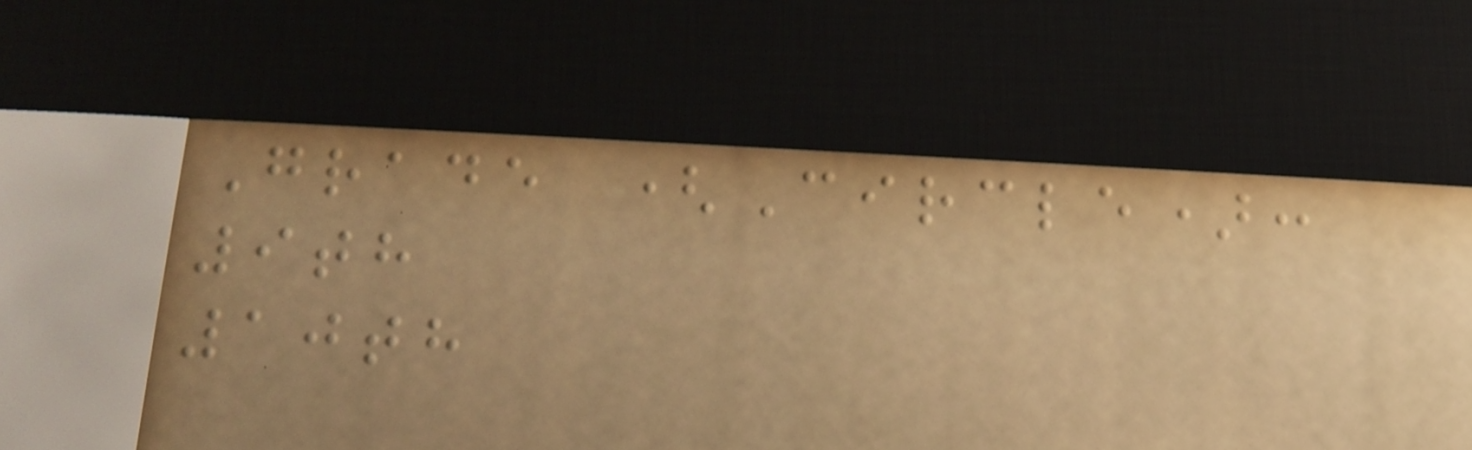Grade (Circle):
9th
10th
